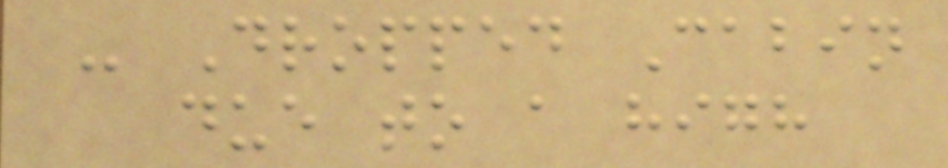- Dropped Cabin
due to a high
